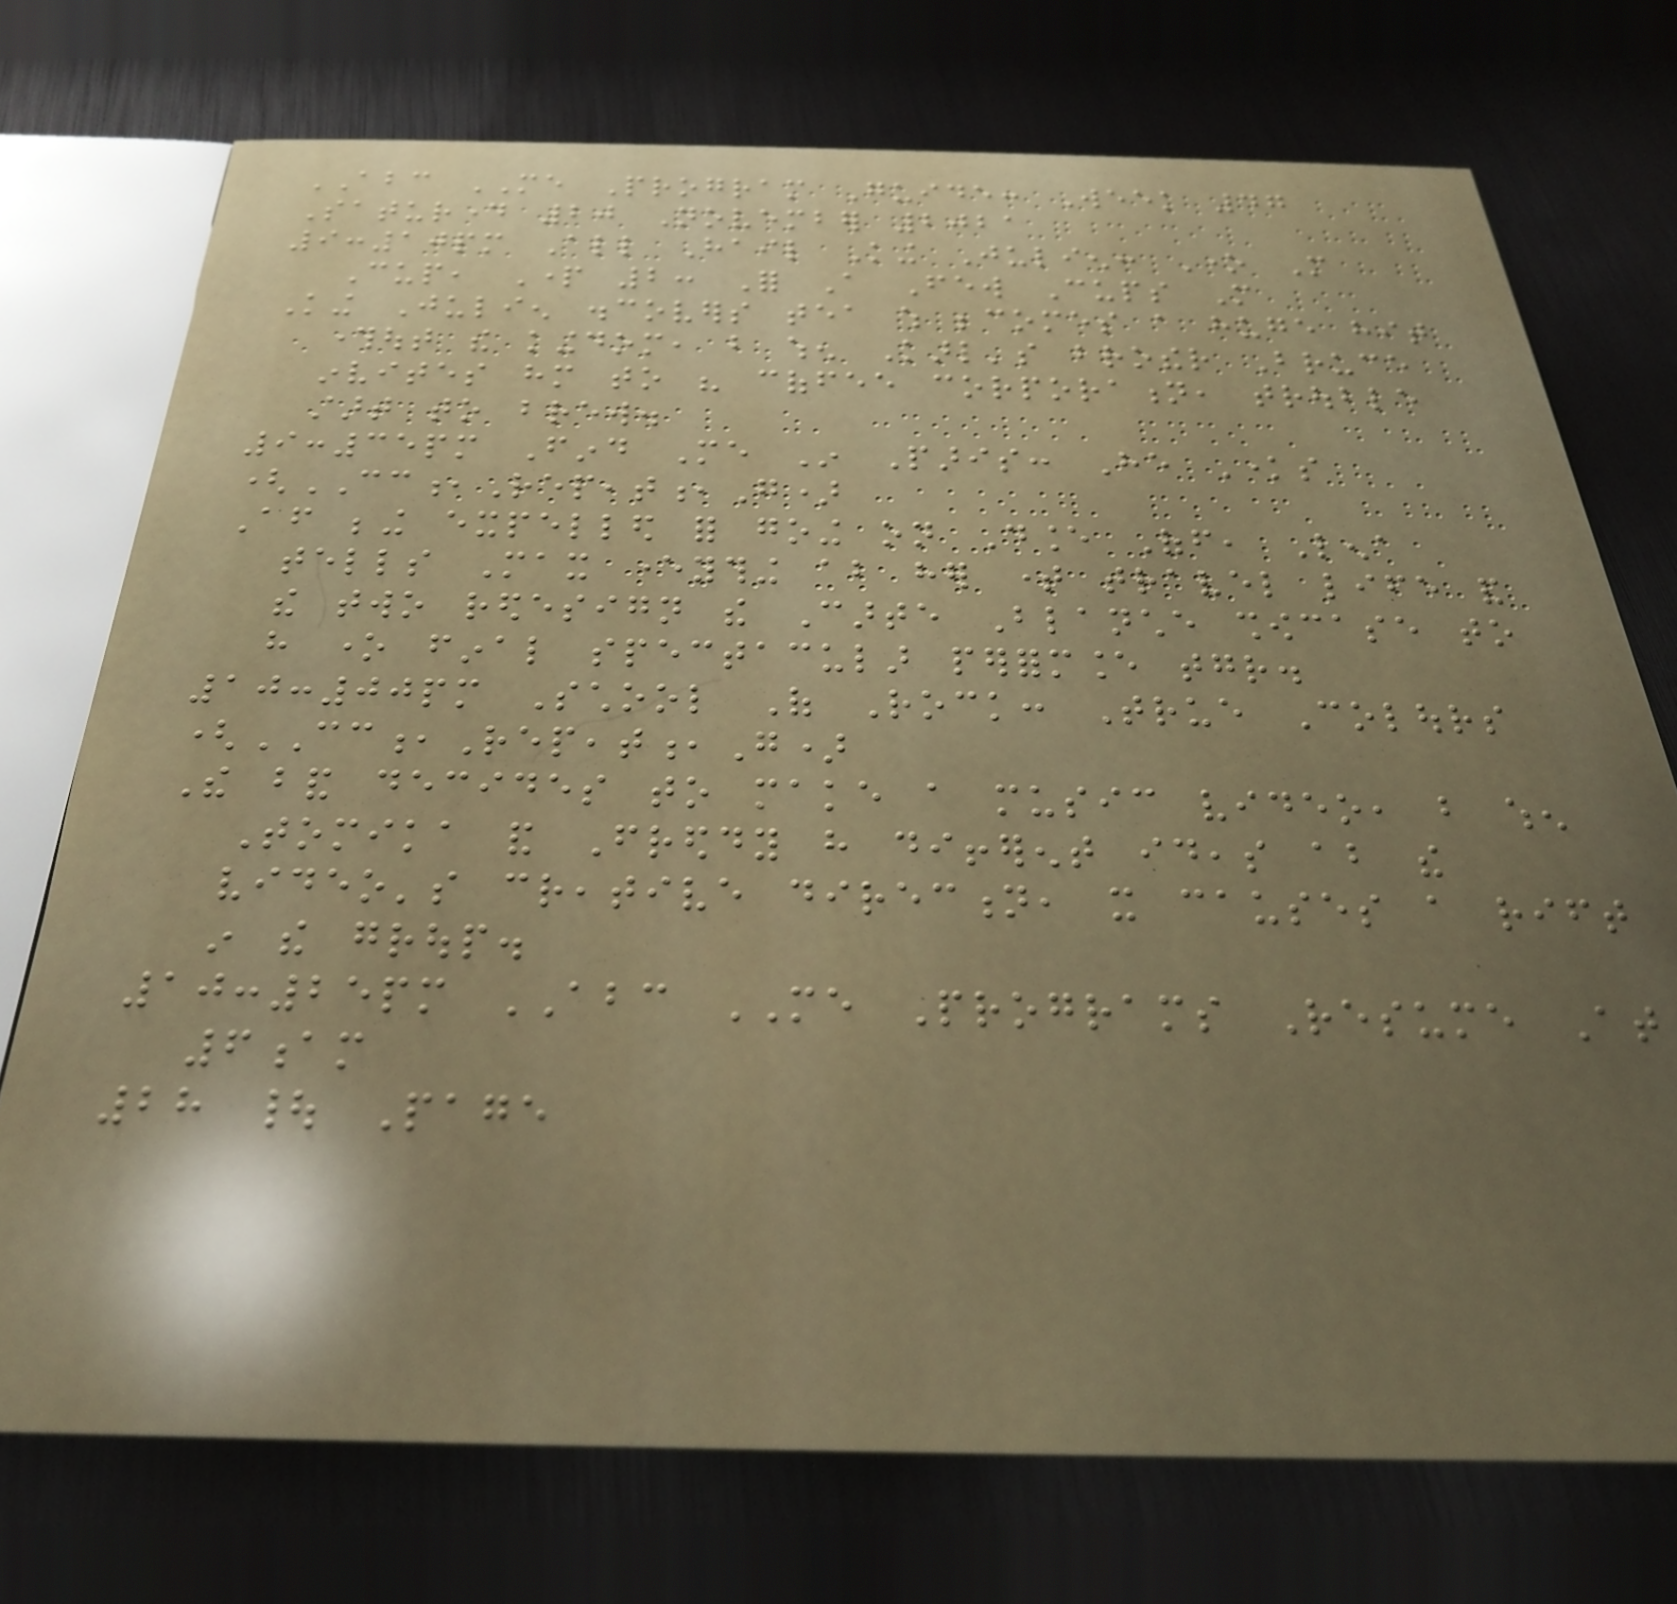ABC ME Program Guide: Week 47
Saturday 20 November 2021
9:10pm All Hail King Julien: One More
Cup, Part 2: For A Few Cups More
King Julien discovers tea which becomes a huge hit
throughout the kingdom, but when Karl's brother Bruce
invites him to his coffee corporation, trouble
start to brew.
9:35pm Find Me In Paris: He Knows
(CC,Repeat,G)
After being expelled for going on Dance Off, Lena
tells Max everything about her time travel life and
the two redesign the Carte Blanche showcase to
have one final spectacular performance together.
10:00pm School Of Rock: True Colours
(CC,Repeat,G)
The band decides to make a music video, but when
Tomika and Freddy have different ideas about the
video's creative direction, it causes a rift
in the group.
10:25pm ABC ME Programs Resume At
6am
28 | Page
